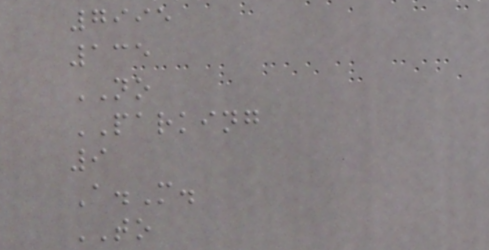7995
135
NO
PARKING
9
A.M.
TO
